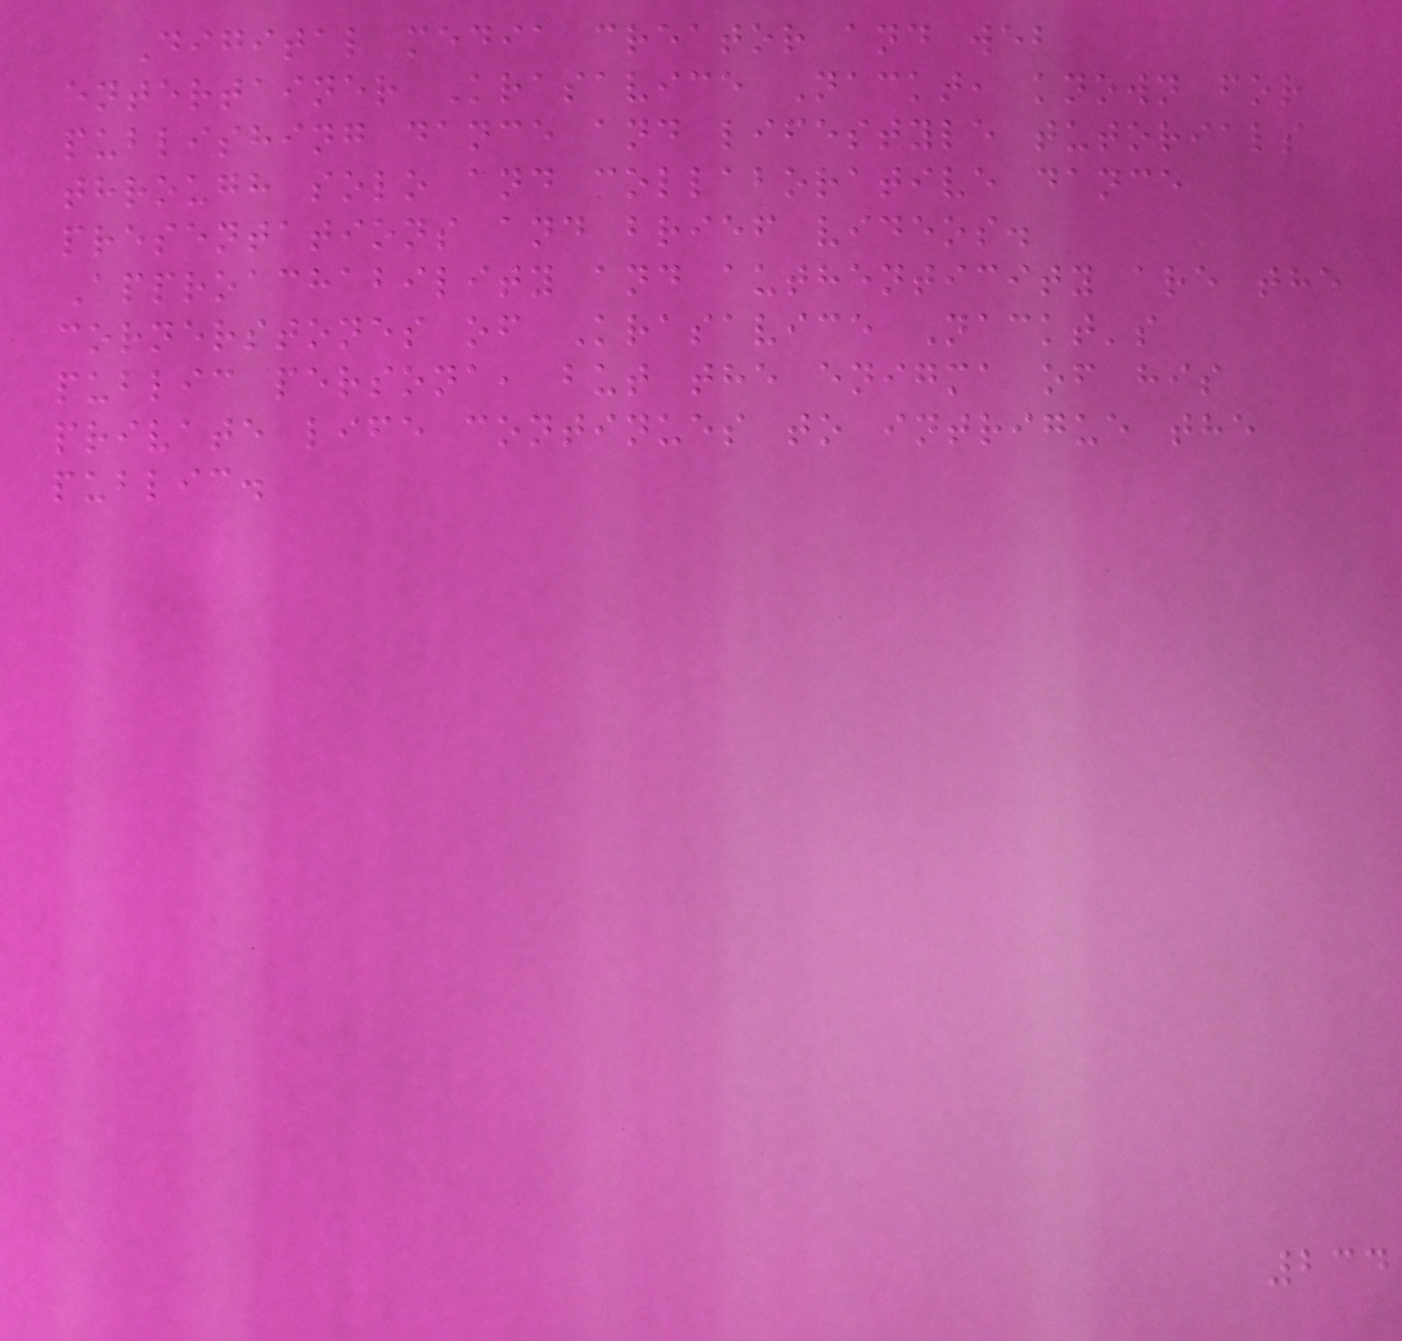Digital media creator and web
entertainer Krasavice Nackt, known for
publishing dance and lifestyle tutorials
through solo and collaborative dance
presentations and brief videos.
Approachability and authenticity are the
cornerstones of Krasavice Nackt's
public persona, but the enigma of his
private life continues to intrigue the
public.
234
